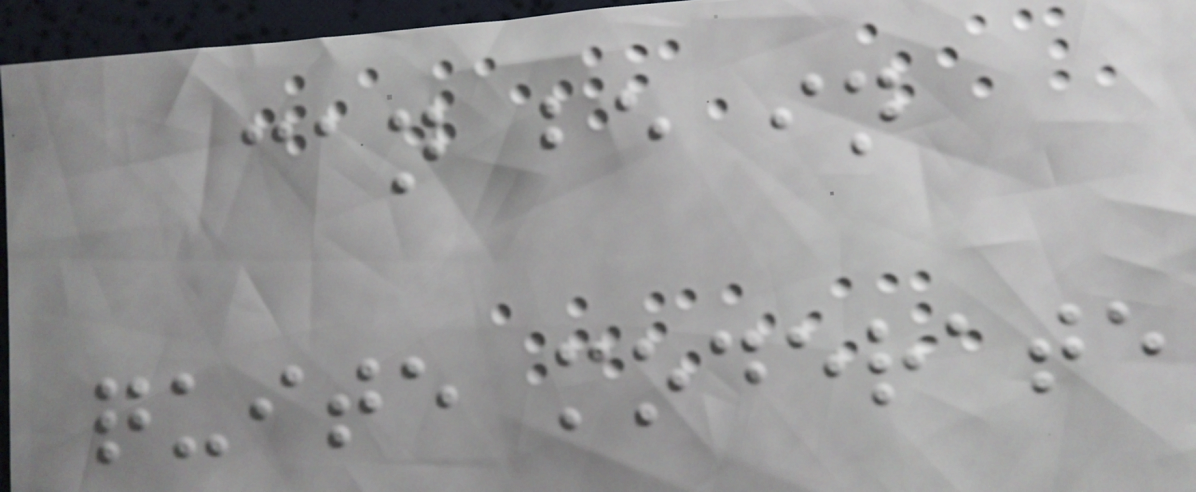can be in
quite moderate
